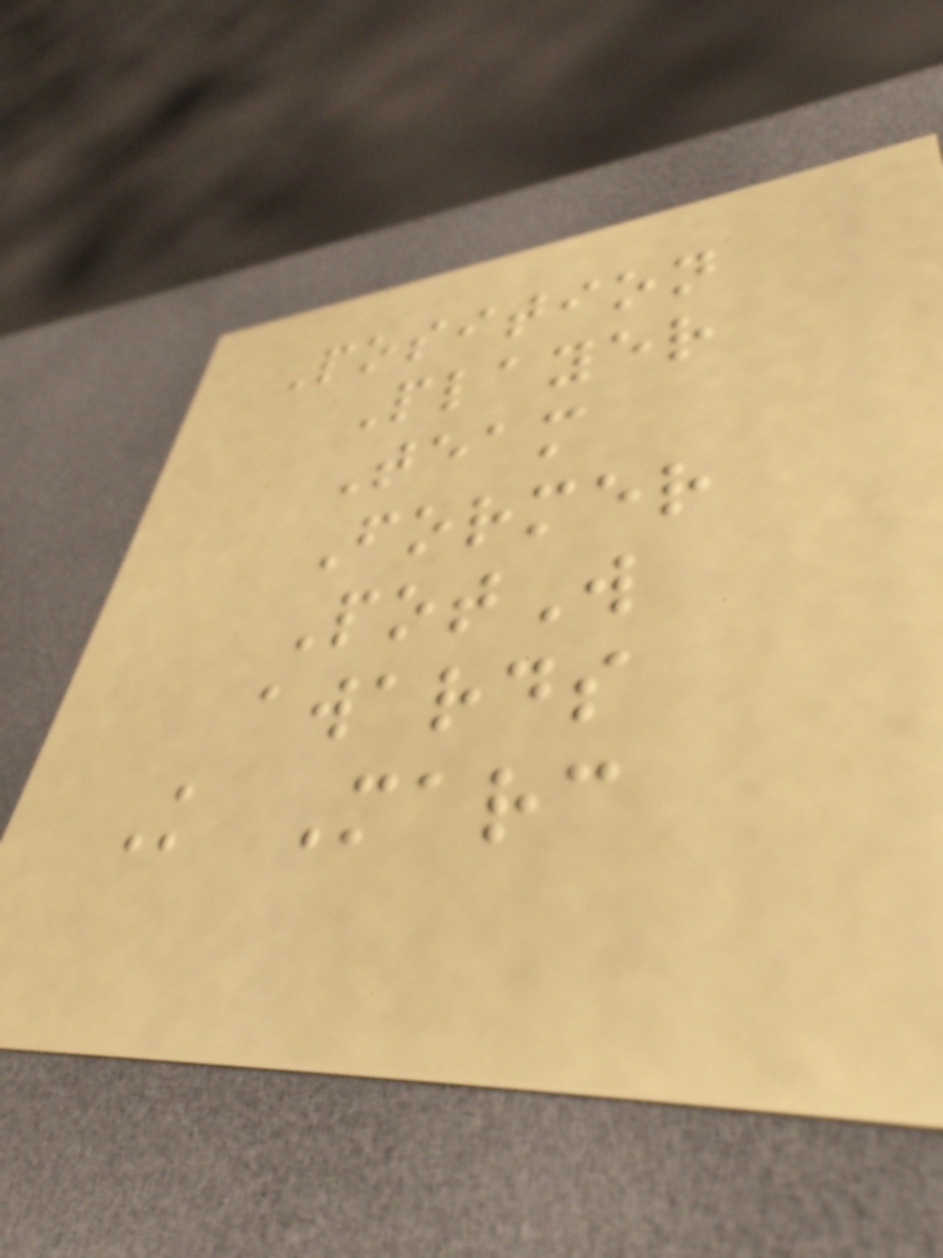Position
Player
Team
Former
PotW
awards
K Marc
